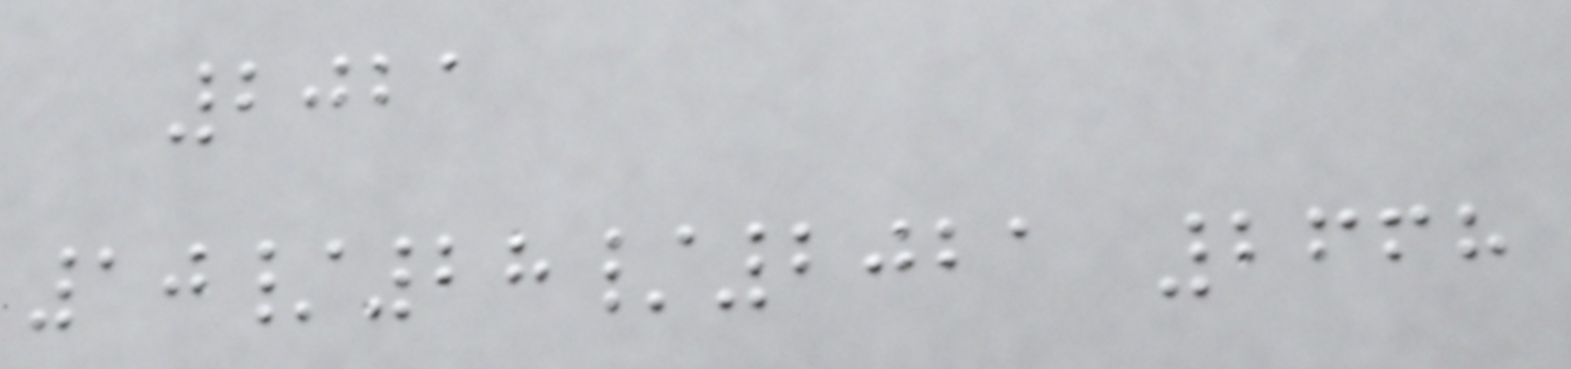2021
10/28/2021 2668
